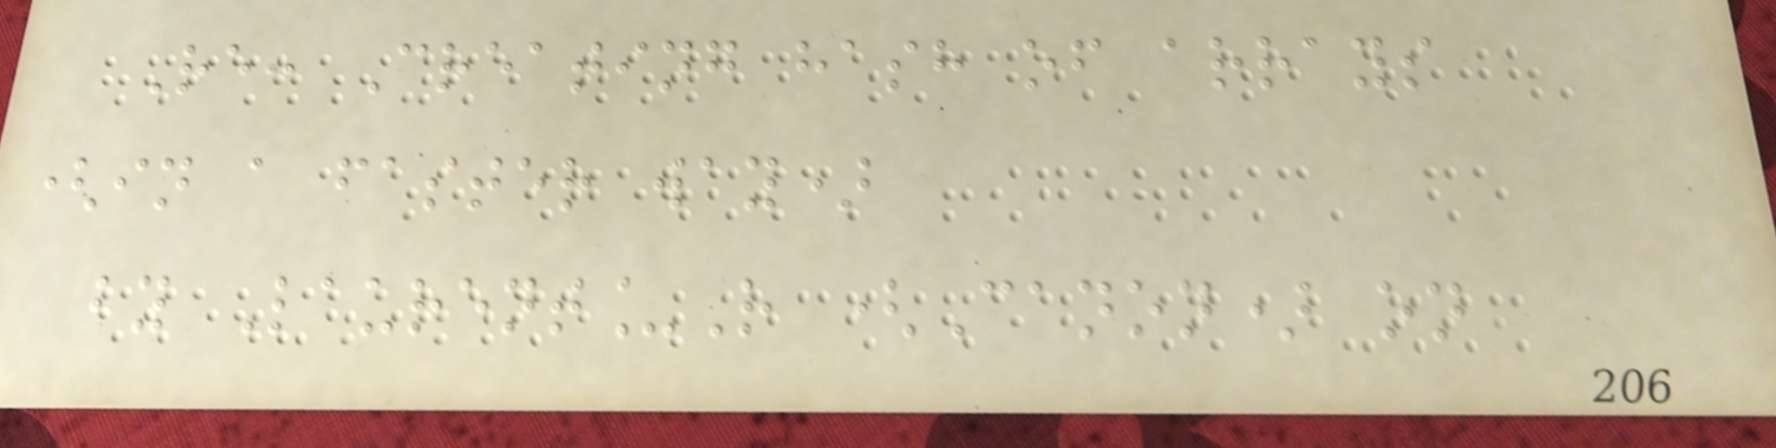Re: Creating hash of arrays
(in a faster way)
by Laurent_R (Canon) on
